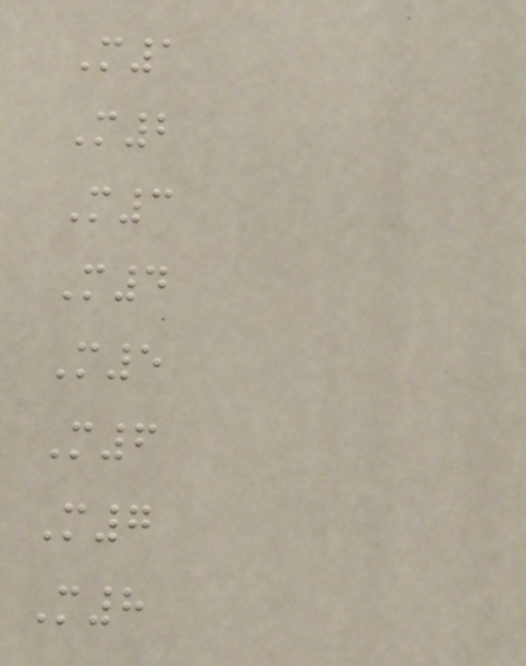M1
M2
M3
M4
M5
M6
M7
M8
